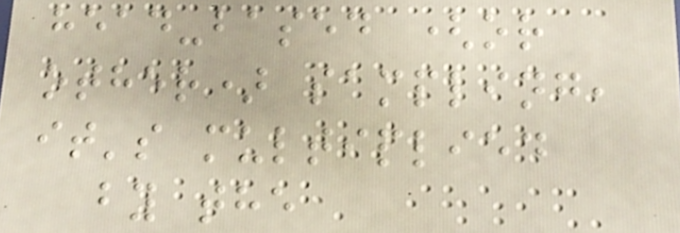head-based (or
other) sampling,
it's multiplied
by the
